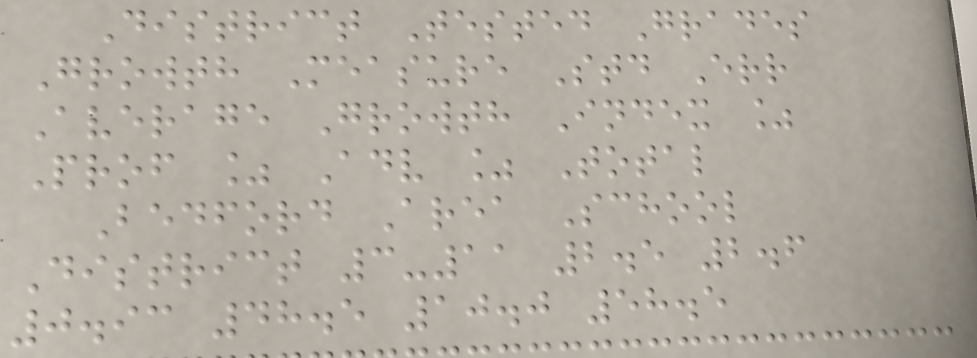District Tested Grades
Growth Measure Std Err
Average Growth Index %
Prof % Adv % Total
Bedford Area School
District 3-11 2.5 2.6
0.93 48.5 10.0 58.5
